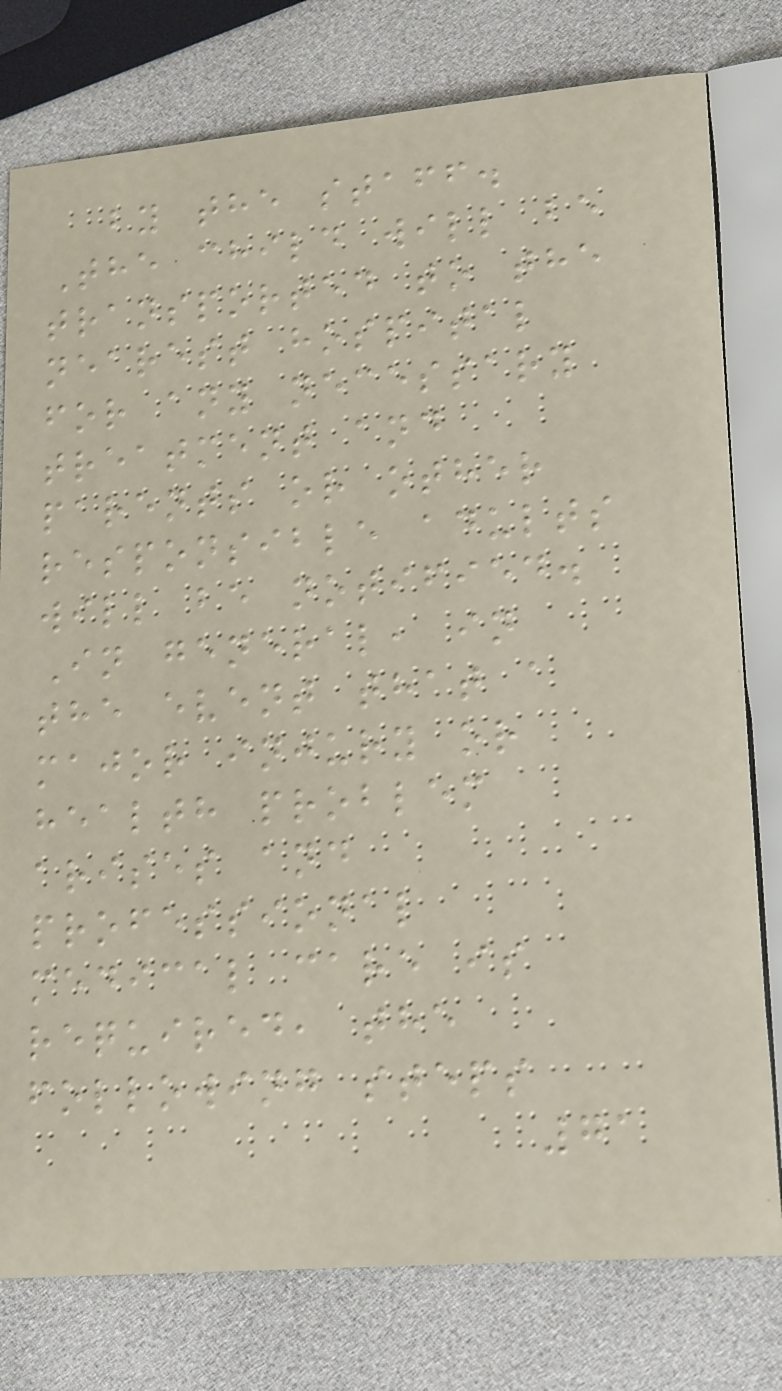by the staff.
The child will be
transported to the
nearest hospital
for any necessary
treatment and
parents or other
responsible adults
will be notified.
In general, in
the event that a
major injury or
health problem
arises and
professional
medical care is
required, the
following steps
71
